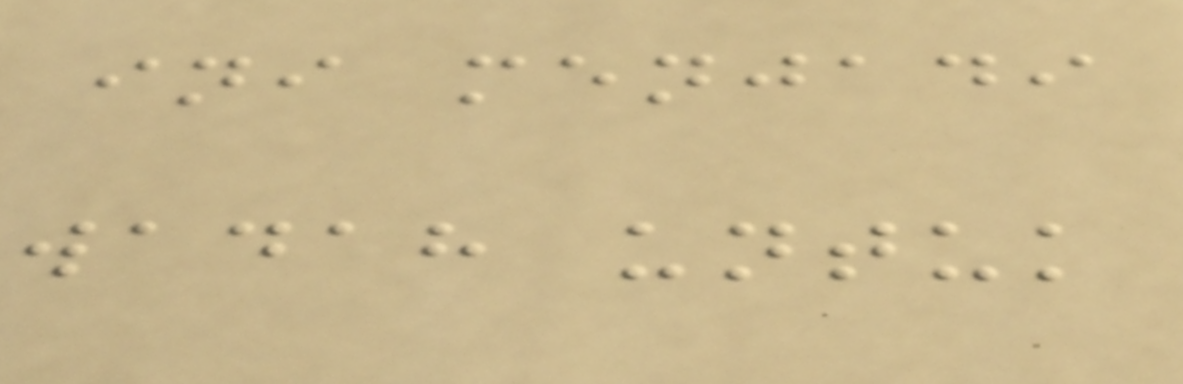ini menjadi
wadah untuk
